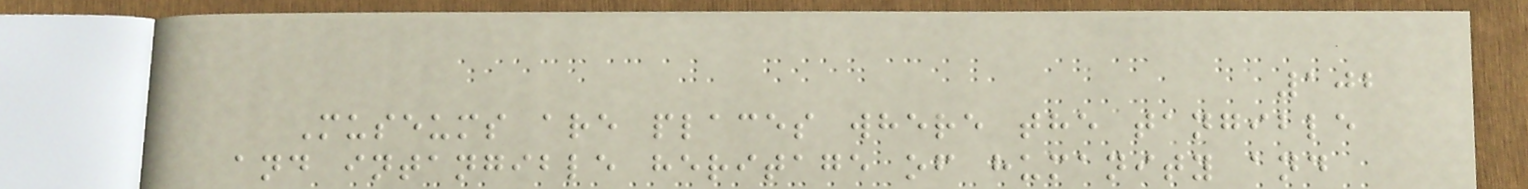102
Museums are places where the tangible
and intangible heritage of humanity and
